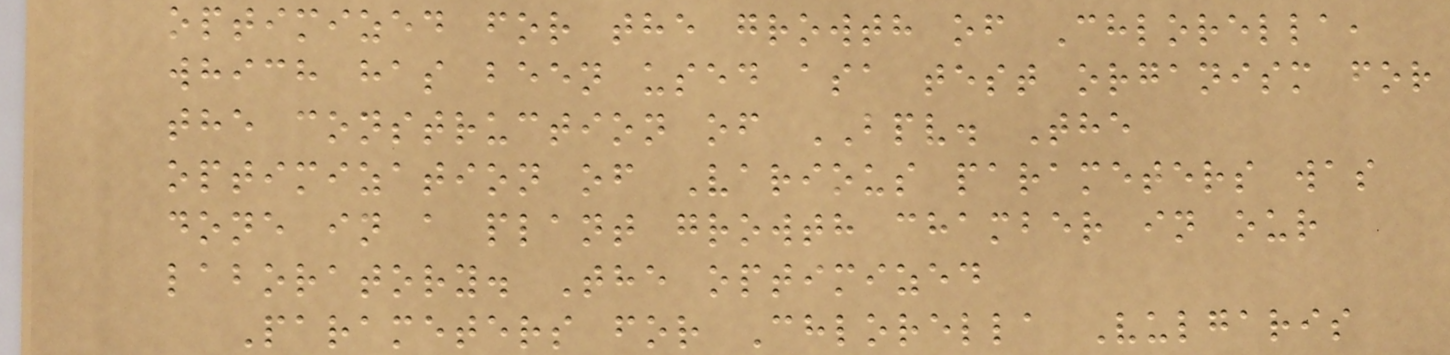optimized for the growth of Chlorella,
which has been used asa test organism for
the construction of BPV. The
optimization of Various parameters was
done in a plant growth chamber in our
laboratory. The optimized
Parameters for Chlorella Vulgaris
